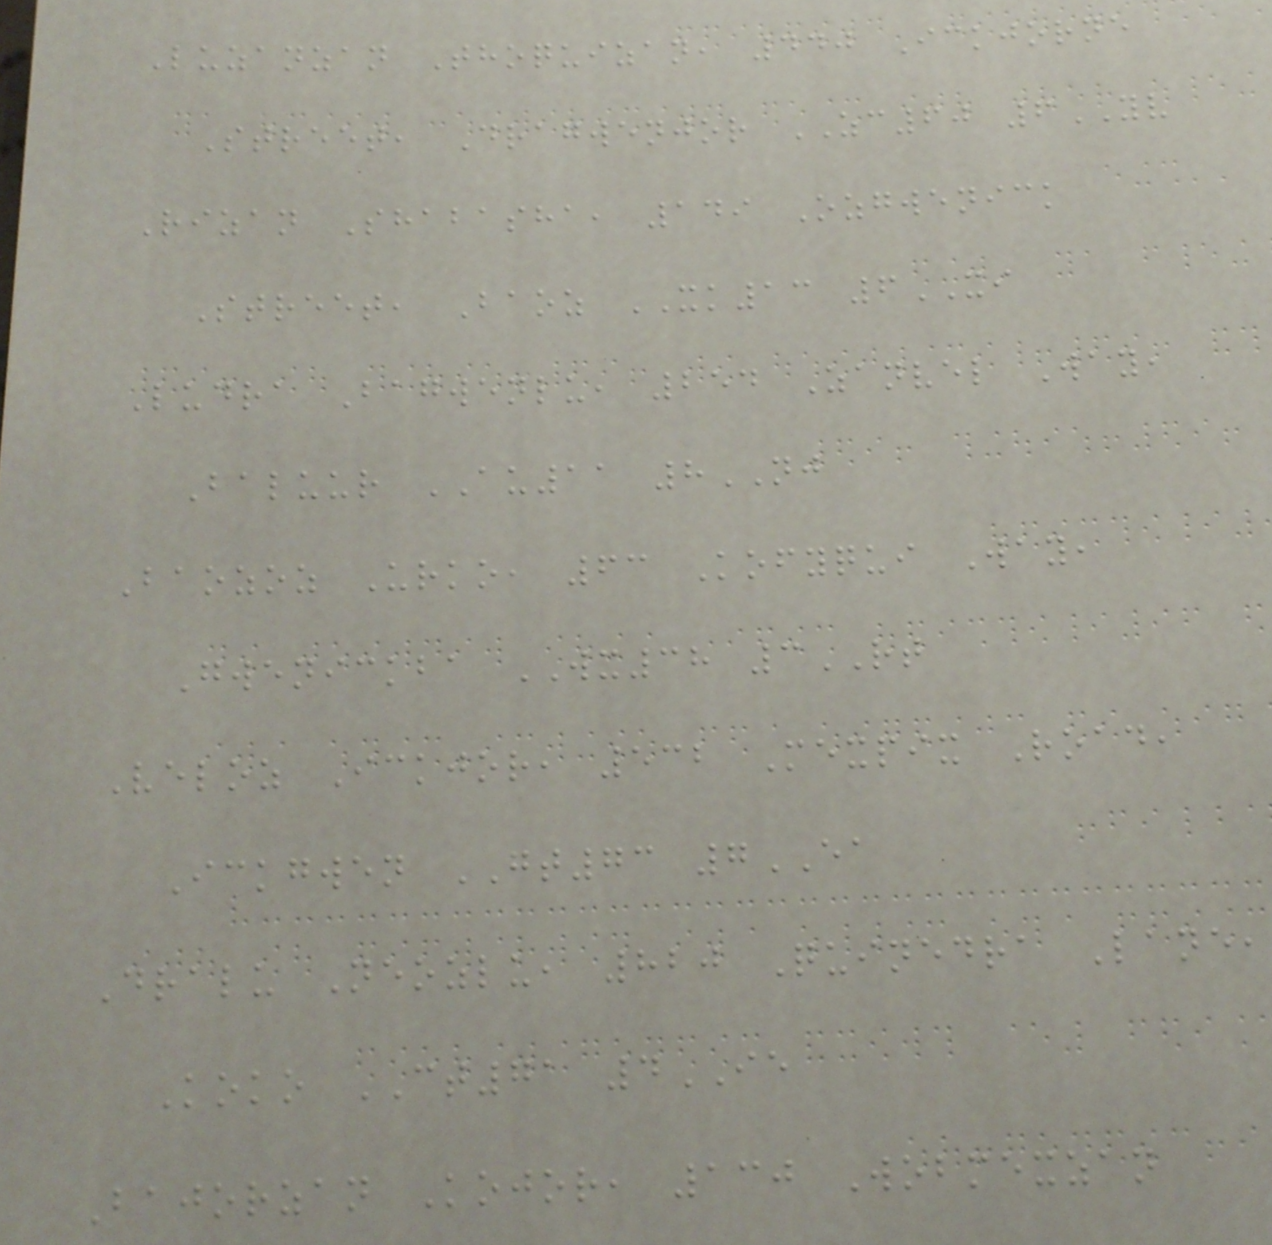Luzanzan Thoquizan, 440 Ickjorne
Street, Dragwenjor ZC60 6YV
Rizan Shabasha, 149 Ozgwenick
Street, Baoz XK13 6XI
Ludra Bagwenlu, 254 Zanvel Way,
Baluur AU11 8NJ
Baozoz Urko, 63 Kofyqui Way,
Gwenickba WX38 3RT
Veloz Ickjor, 532 Mexpix Road,
Ickgwen GT73 7EA
Dralu Neozlu, 820 Quinedra Lane,
Koko CT71 4IE
Bajorzan Kojor, 130 Wobmexzan
